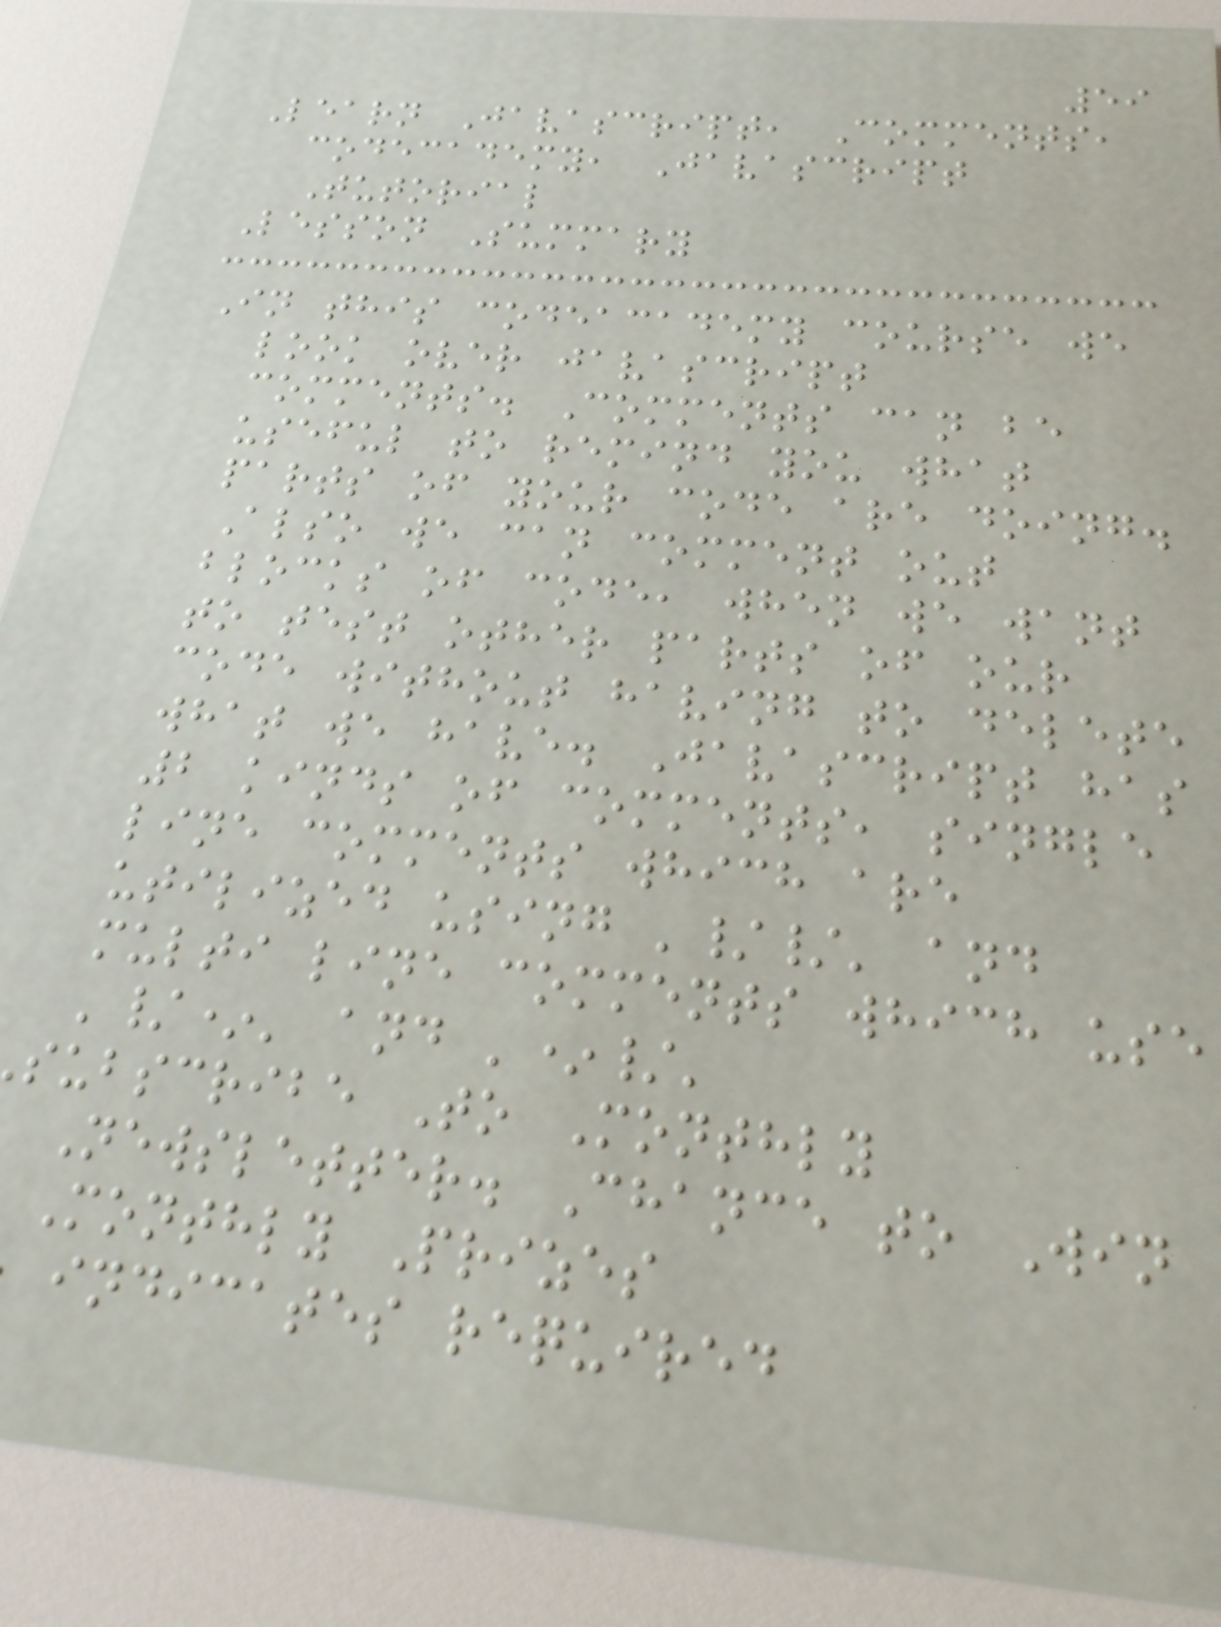59
Learn Javascript, Comments,
codecademy, Javascript
Tutorial
Lesson Summary
In this codeacademy course we
look over javascript
comments. Comments can be
useful to remind you what
parts of your code are doing.
Also we can comment out
blocks of code, when we want
to test other parts of our
code without having to delete
what we have. Javascript has
2 kinds of comments, single
line comments which are
utilized using '//' and
multi line comments which use
'/*' and '*/'
subscribe To Monthly
Newsletter. Chance to Win
Monthly Prizes
indicates required
